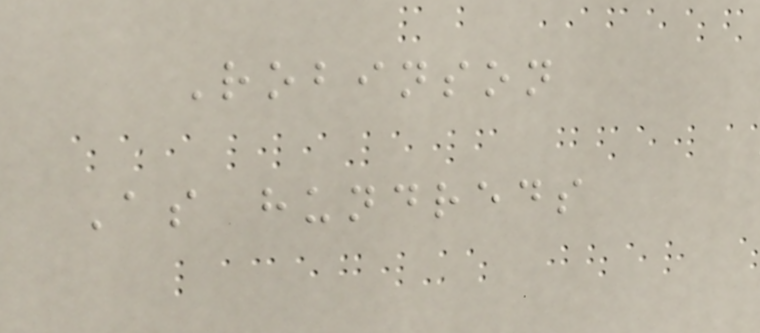Robinson
As hundreds
